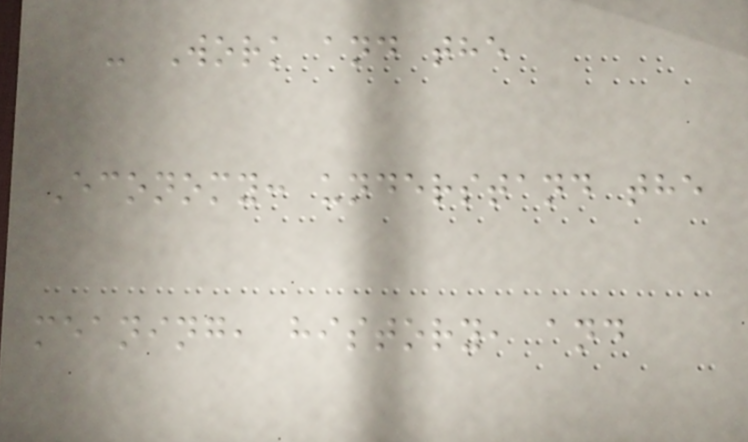- Work and the
Economy: understand the
meaning, history, and
